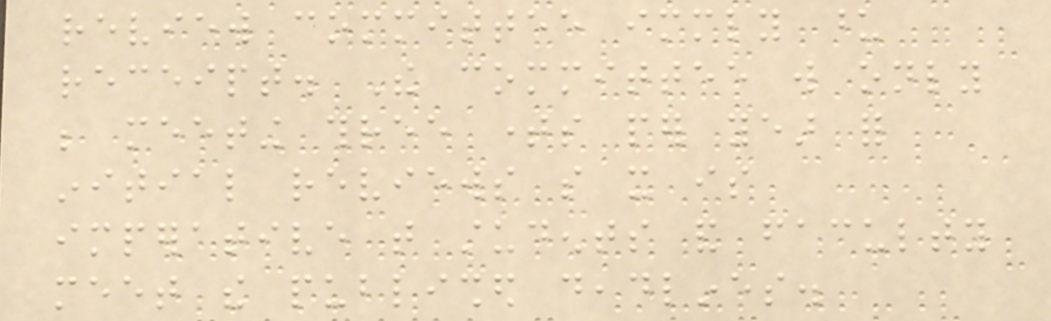review committee immediately upon
receipt. The committee will only
be meeting three times per year for
initial reviews so it is
imperative that students and faculty
meet the published deadlines.
